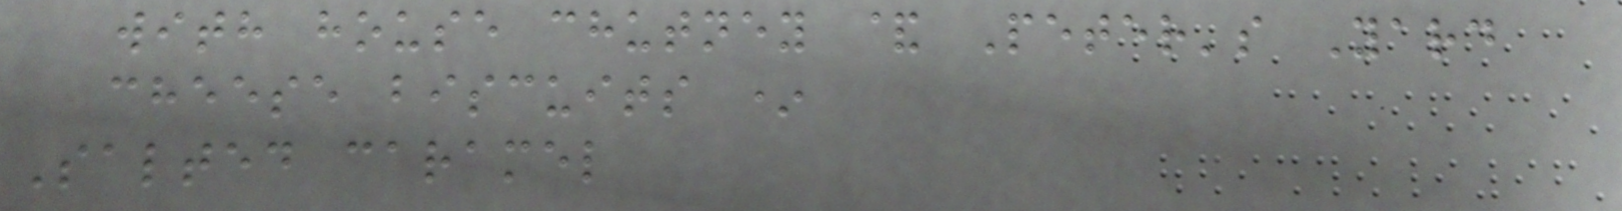with house chutney & Peter's Yard
cheese biscuits *
Salted caramel
